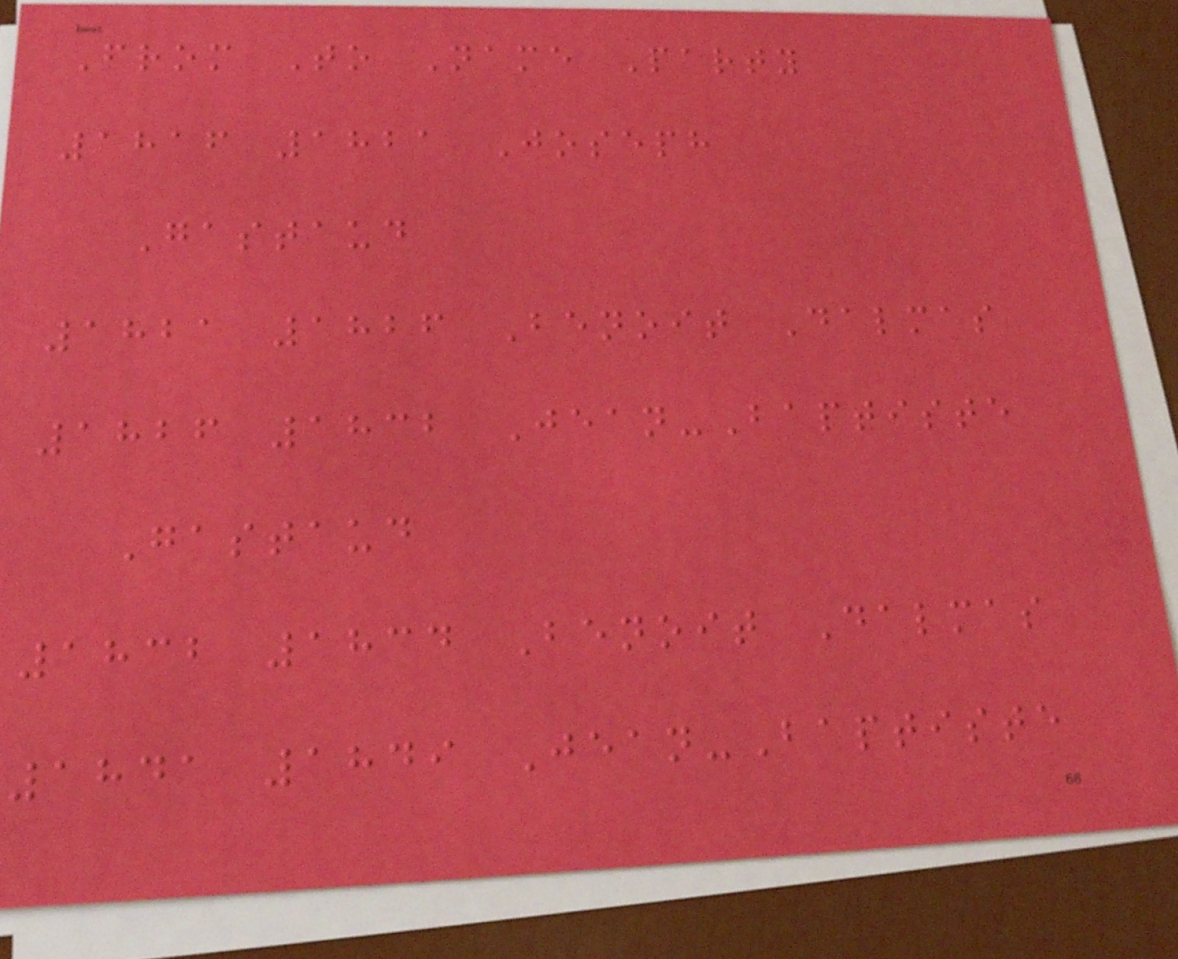From To Name Party
1816 1821 Joseph
Gastaud
1821 1826 Benoit Dalmas
1826 1832 Jean-Baptiste
Gastaud
1832 1834 Benoit Dalmas
1841 1849 Jean-Baptiste
